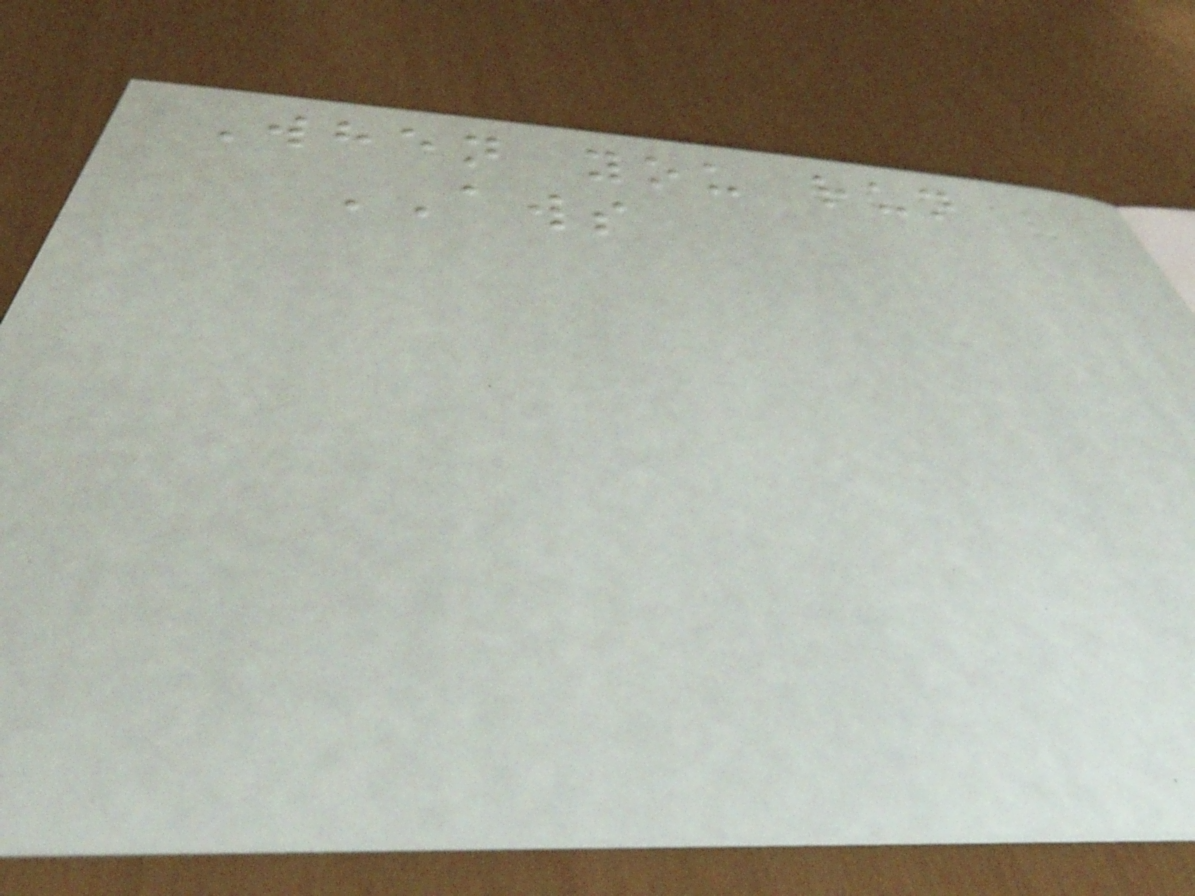When you run
AWS
